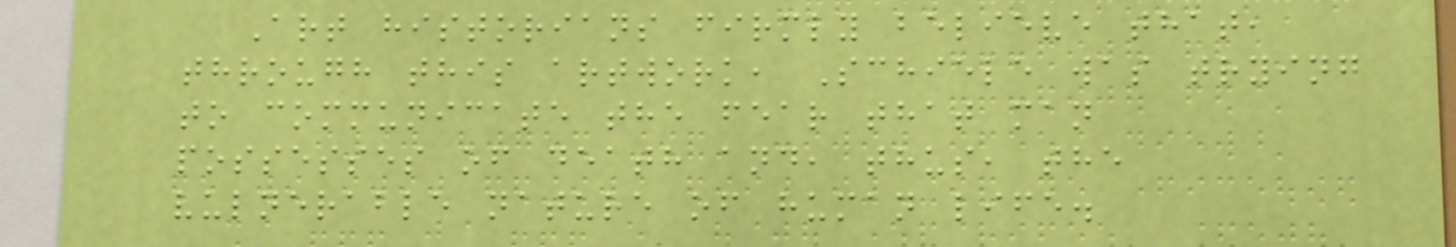Art historians firmly believe that,
through this artwork, Schiele was trying
to communicate the fear that man
possesses of death and, thus, the
vulnerable nature of human life.
